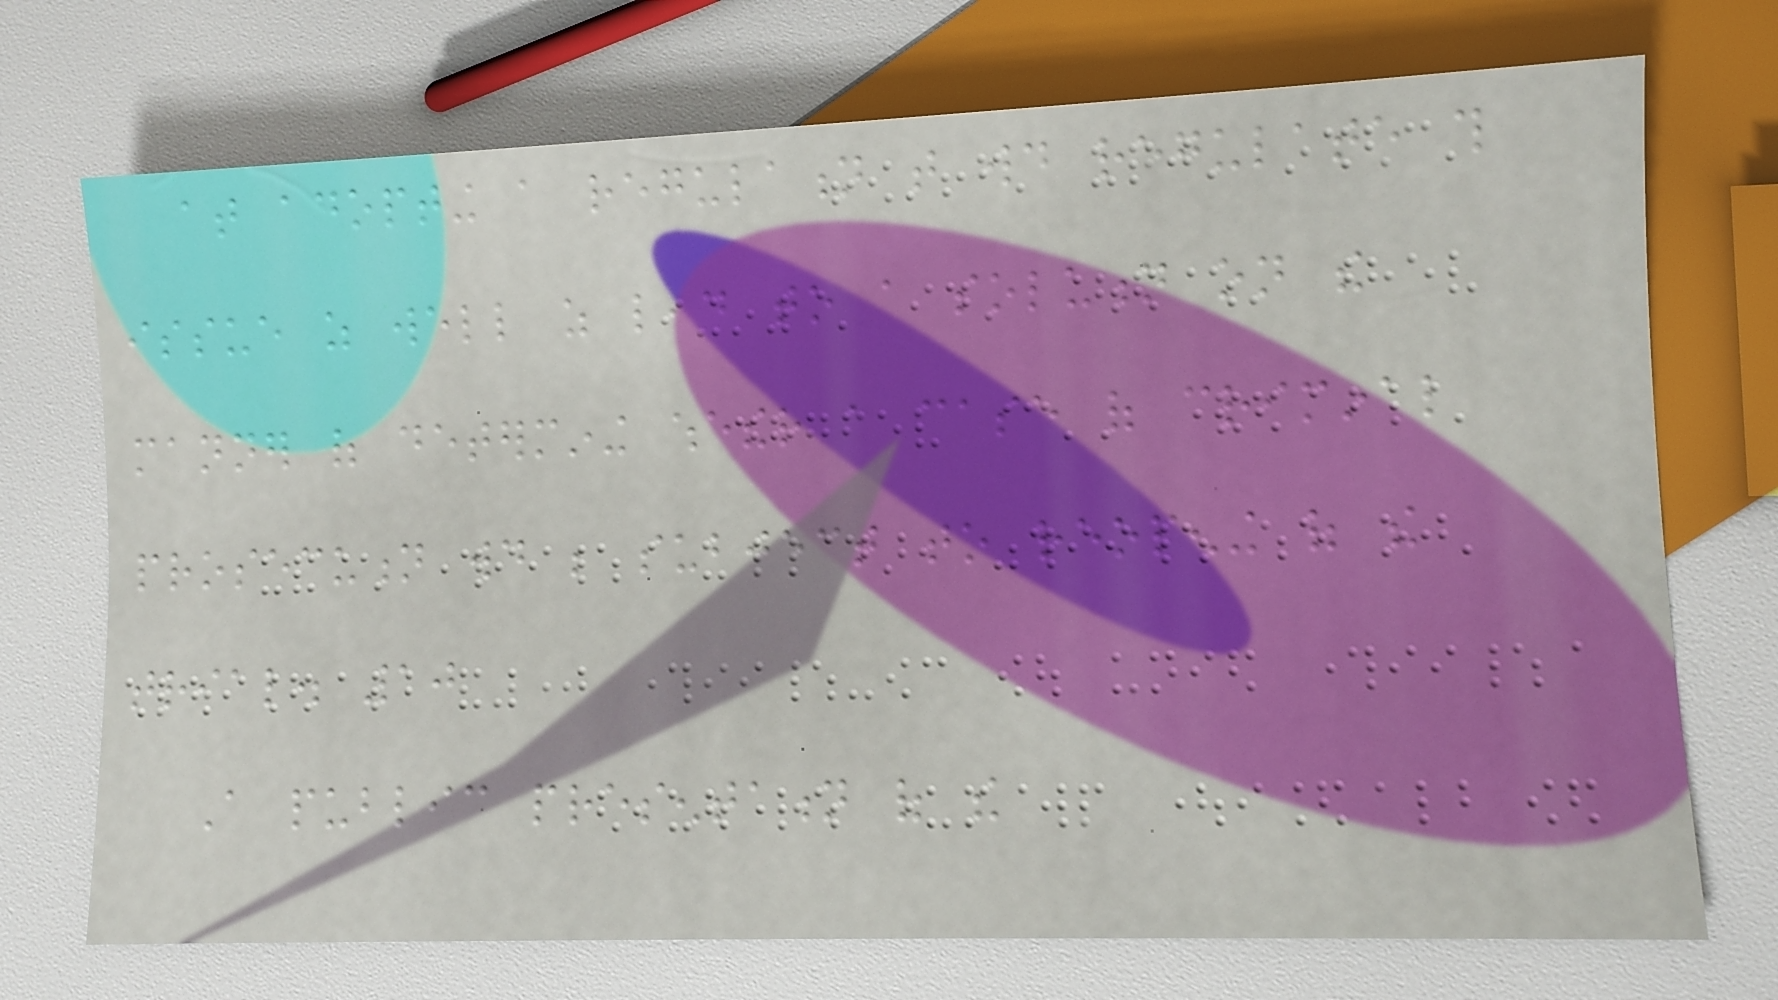at adopting a regulation that would regulate this
issue as well as lead to a solution on the
manner of determining whether a case of criminal
prosecution would be subject to reopening of the
trial. 10
A public presentation of the
